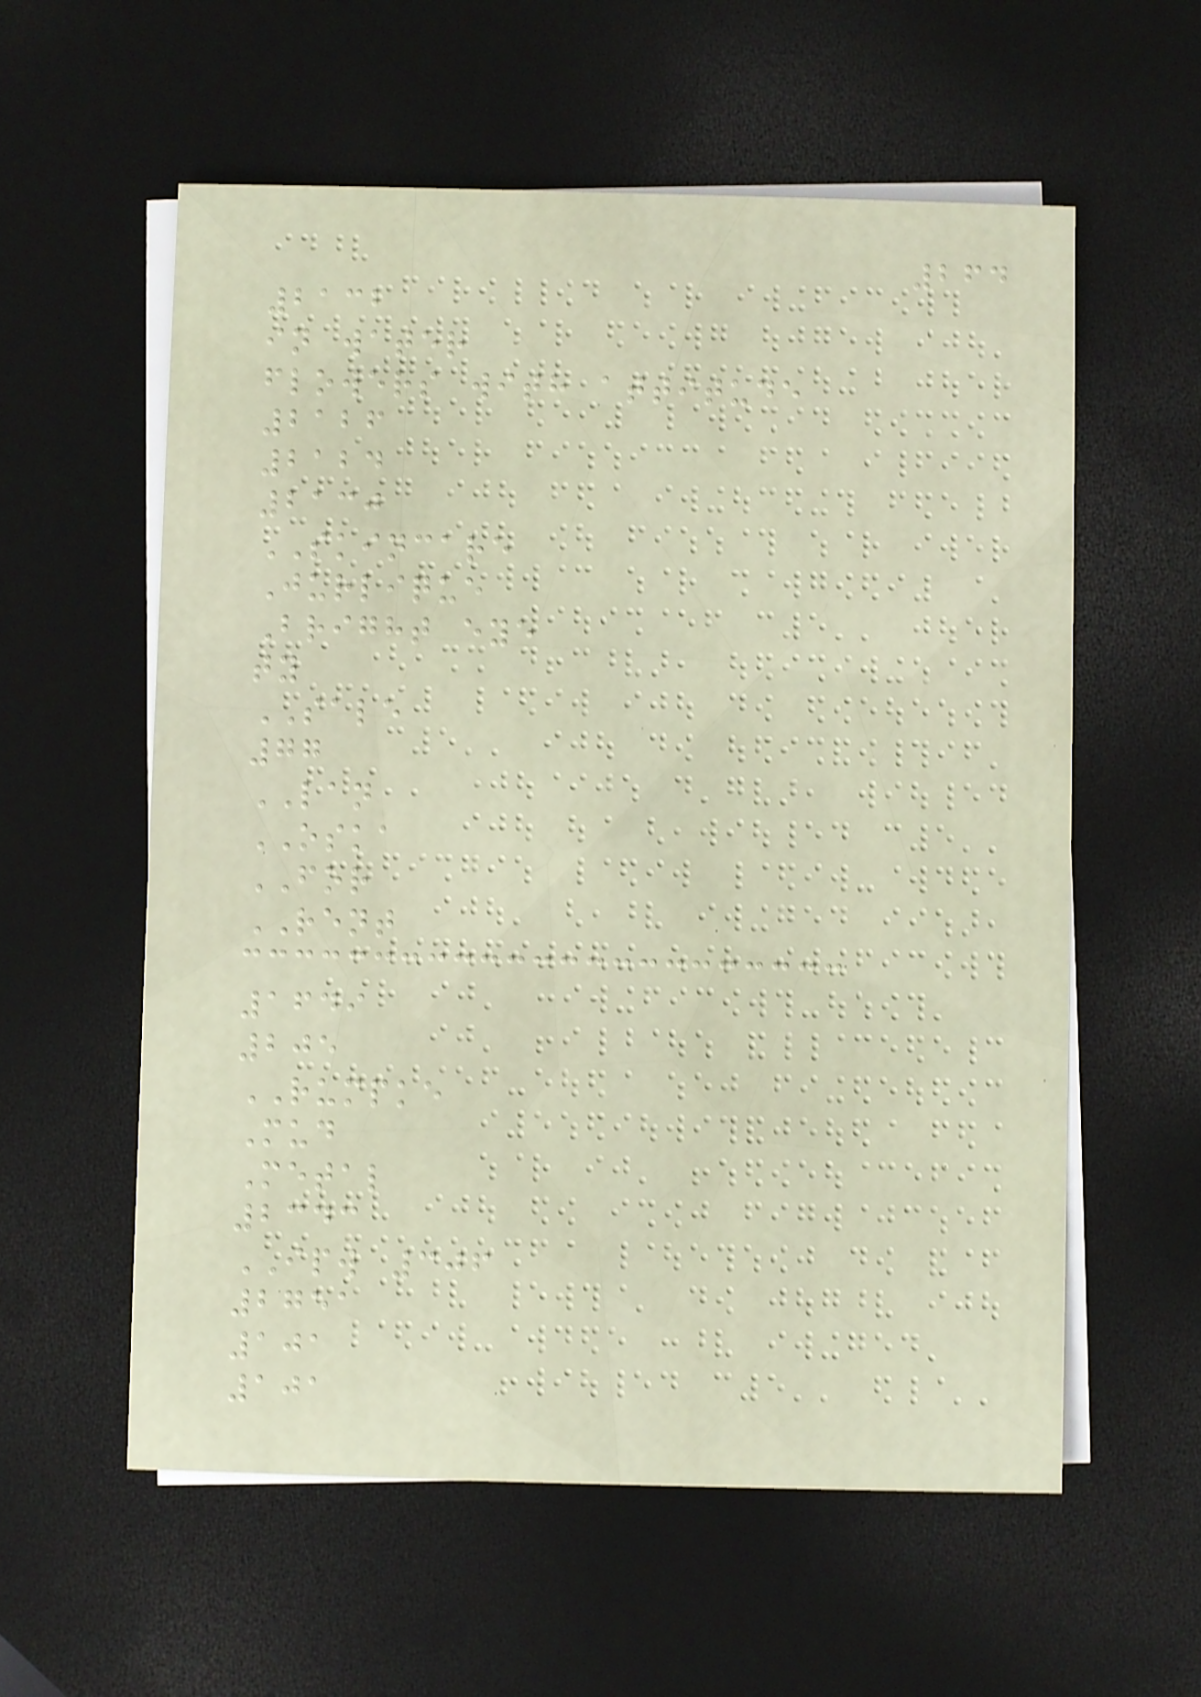264
2132
in water
flowers with attitude
2126
2124
2130
SKINCARE
Jurlique
Bright eye
ty
SALE
77
LAN
OSKA
FOR
RENT
1649
205
RUMPKE
Mud
Metal
2343
IPW 306
2751
101
101
